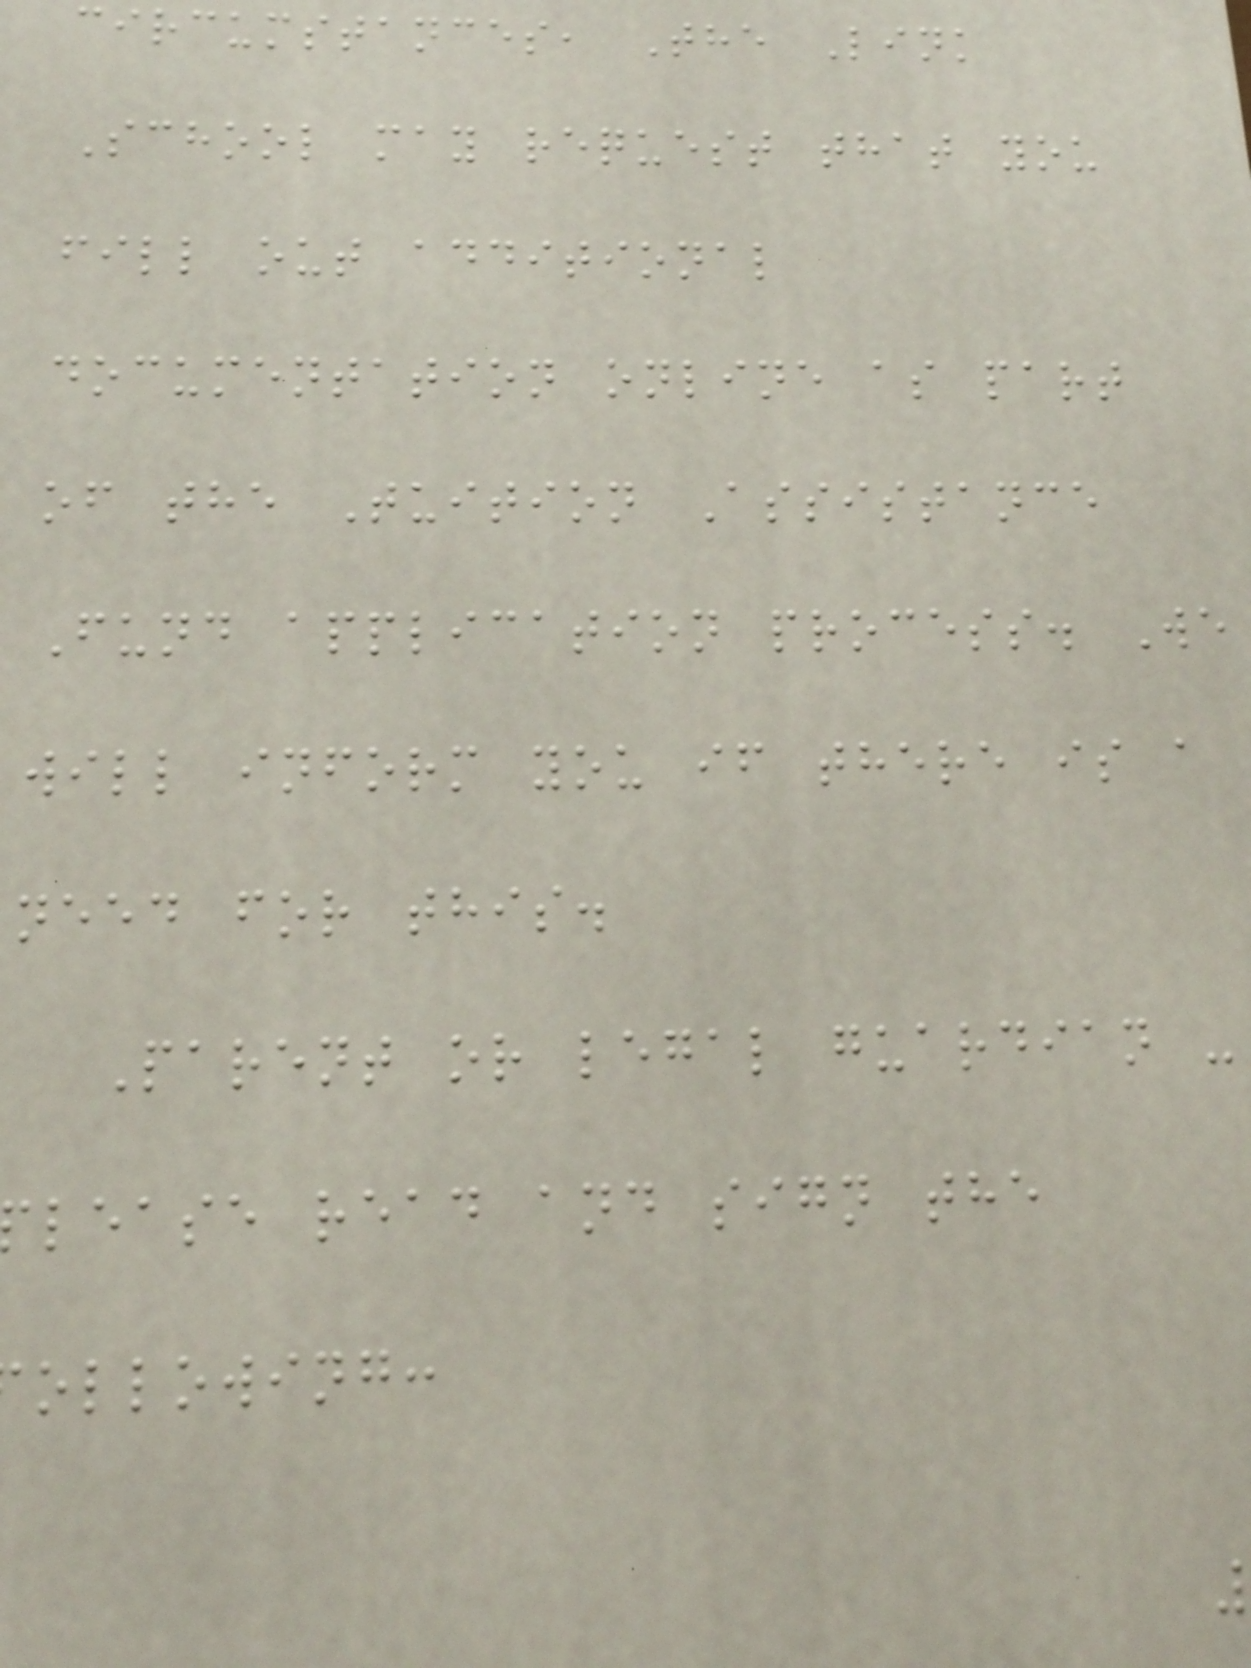circumstances, The Link
School may request that you
fill out additional
documentation online as part
of the Tuition Assistance
Fund application process. We
will inform you if there is a
need for this.
Parent or legal guardian -
lease read and sign the
ollowing:
